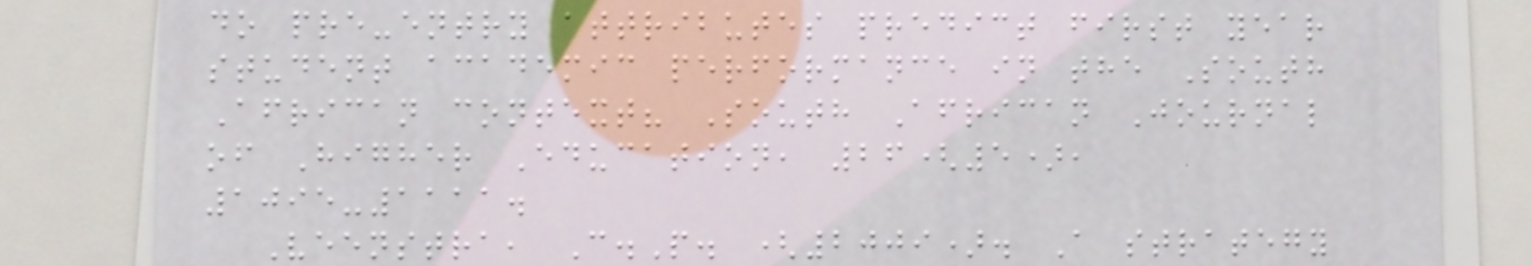do pre-entry attributes predict first year
student academic performance in the South
African context? South African Journal
of Higher Education, 26(5),
1095-1111.
Veenstra, C.P. (2009). A strategy
